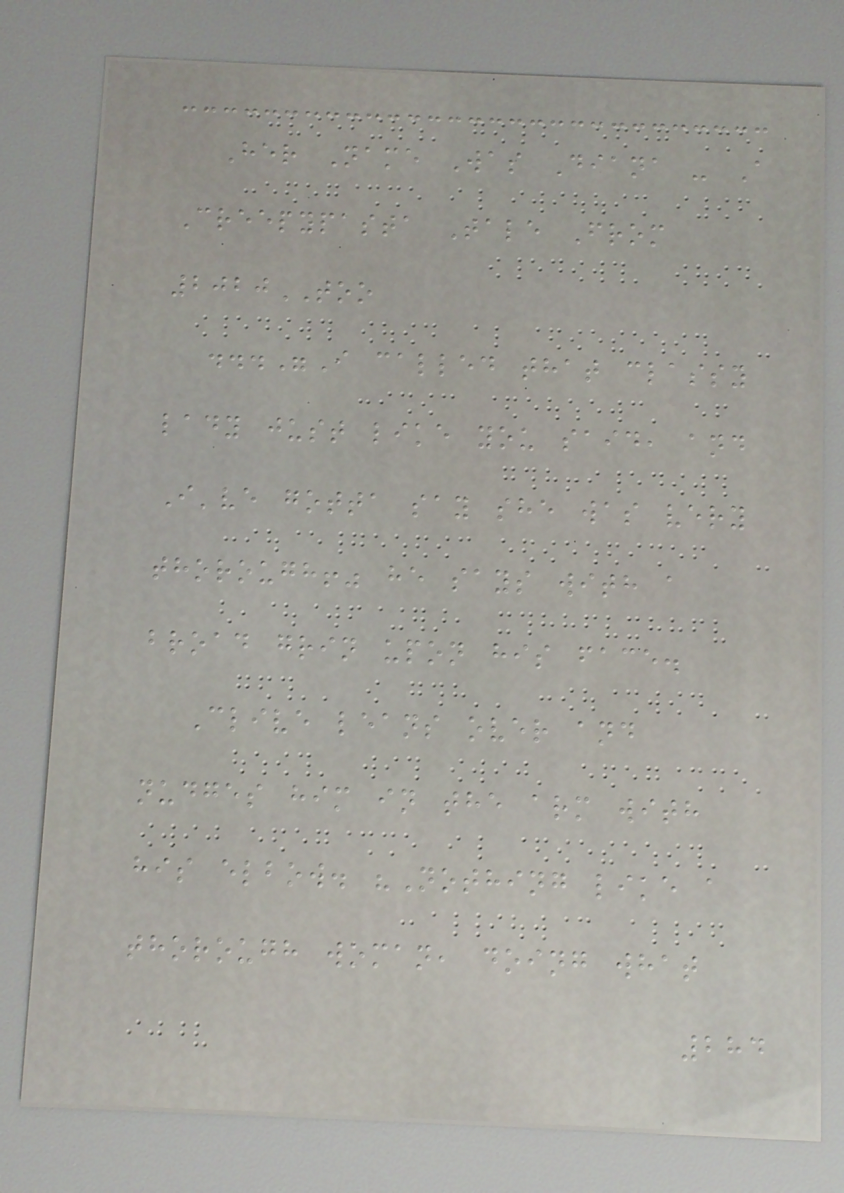Her Name Was Diana - A
Creepypasta Tale From
2020TOO
..."I called that classy
lady just like you said, and
I've gotta say she was very
thorough!" he says with a
broad grin upon his face.
Clive leans over and
nudges him in the arm with
his elbow. "Nothing like a
thorough woman, doing what
284
